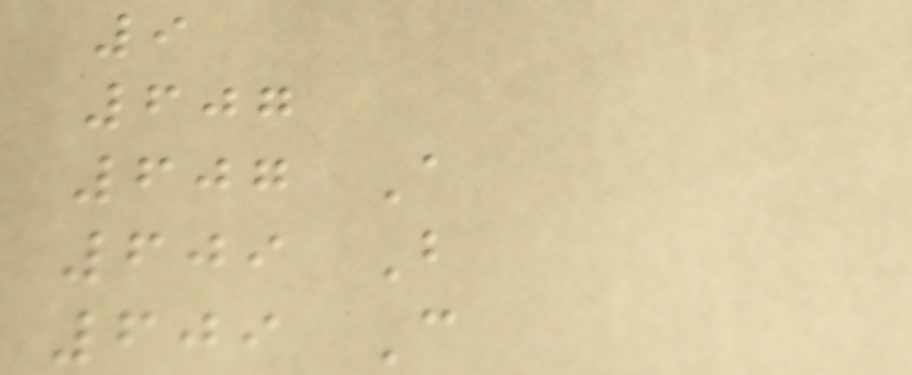9
607
607 A
609 B
609 C
